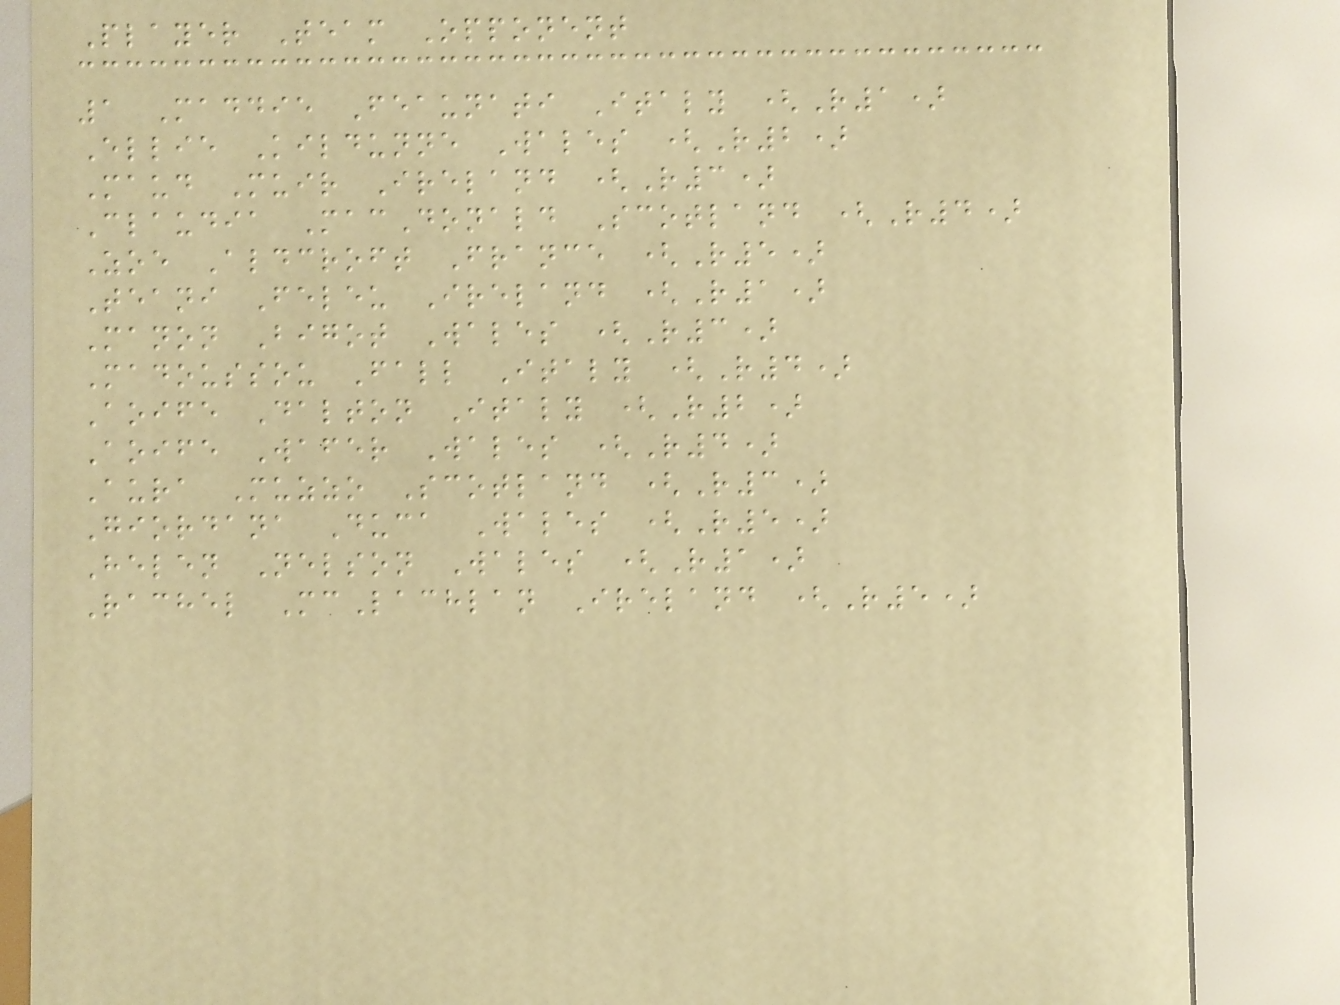Player Team Opponent
1 Maddie Feaunati Italy (R1)
Ellie Kildunne Wales (R2)
Maud Muir Ireland (R3)
Claudia MacDonald Scotland (R4)
Zoe Aldcroft France (R5)
Teani Feleu Ireland (R1)
Manon Bigot Wales (R3)
Madoussou Fall Italy (R4)
Aoife Dalton Italy (R2)
Aoife Wafer Wales (R4)
Aura Muzzo Scotland (R3)
Giordana Duca Wales (R5)
Helen Nelson Wales (R1)
Rachel McLachlan Ireland (R5)
